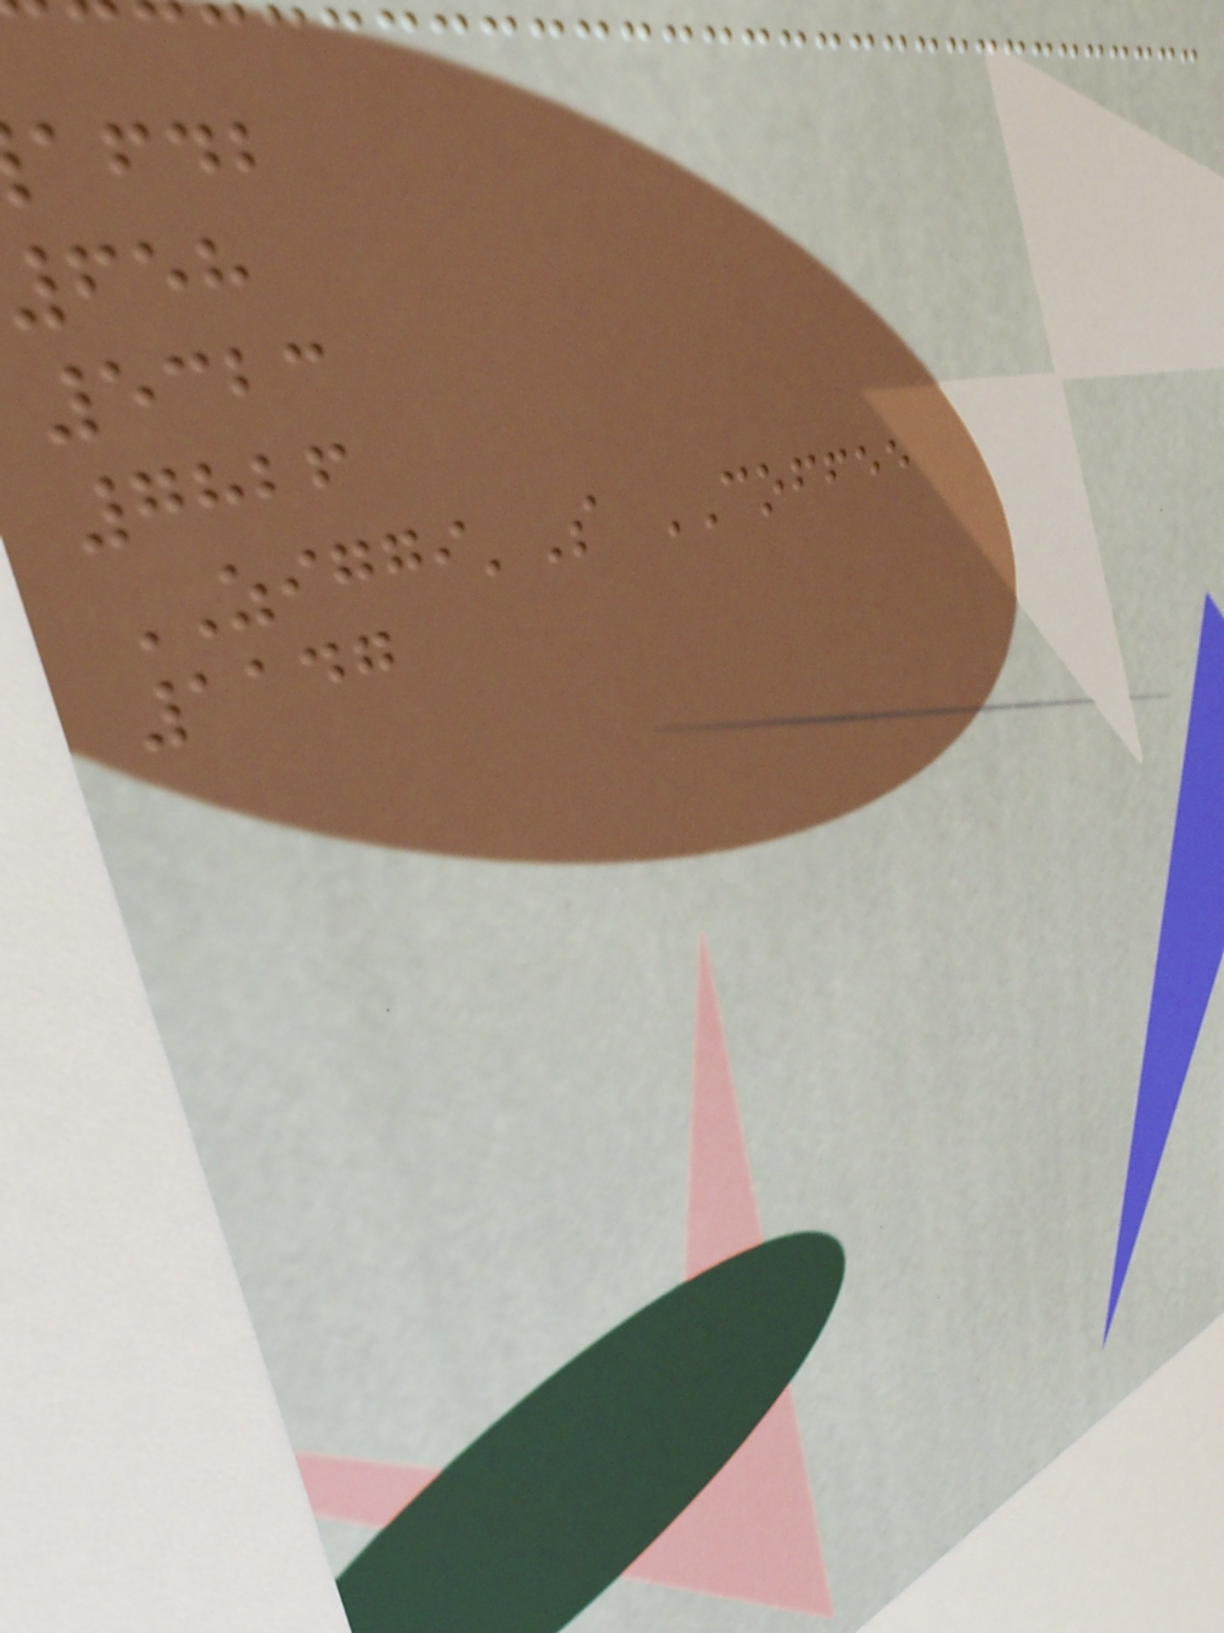afdb
5323
7826
ZIGGI'S COFFEE
1147
